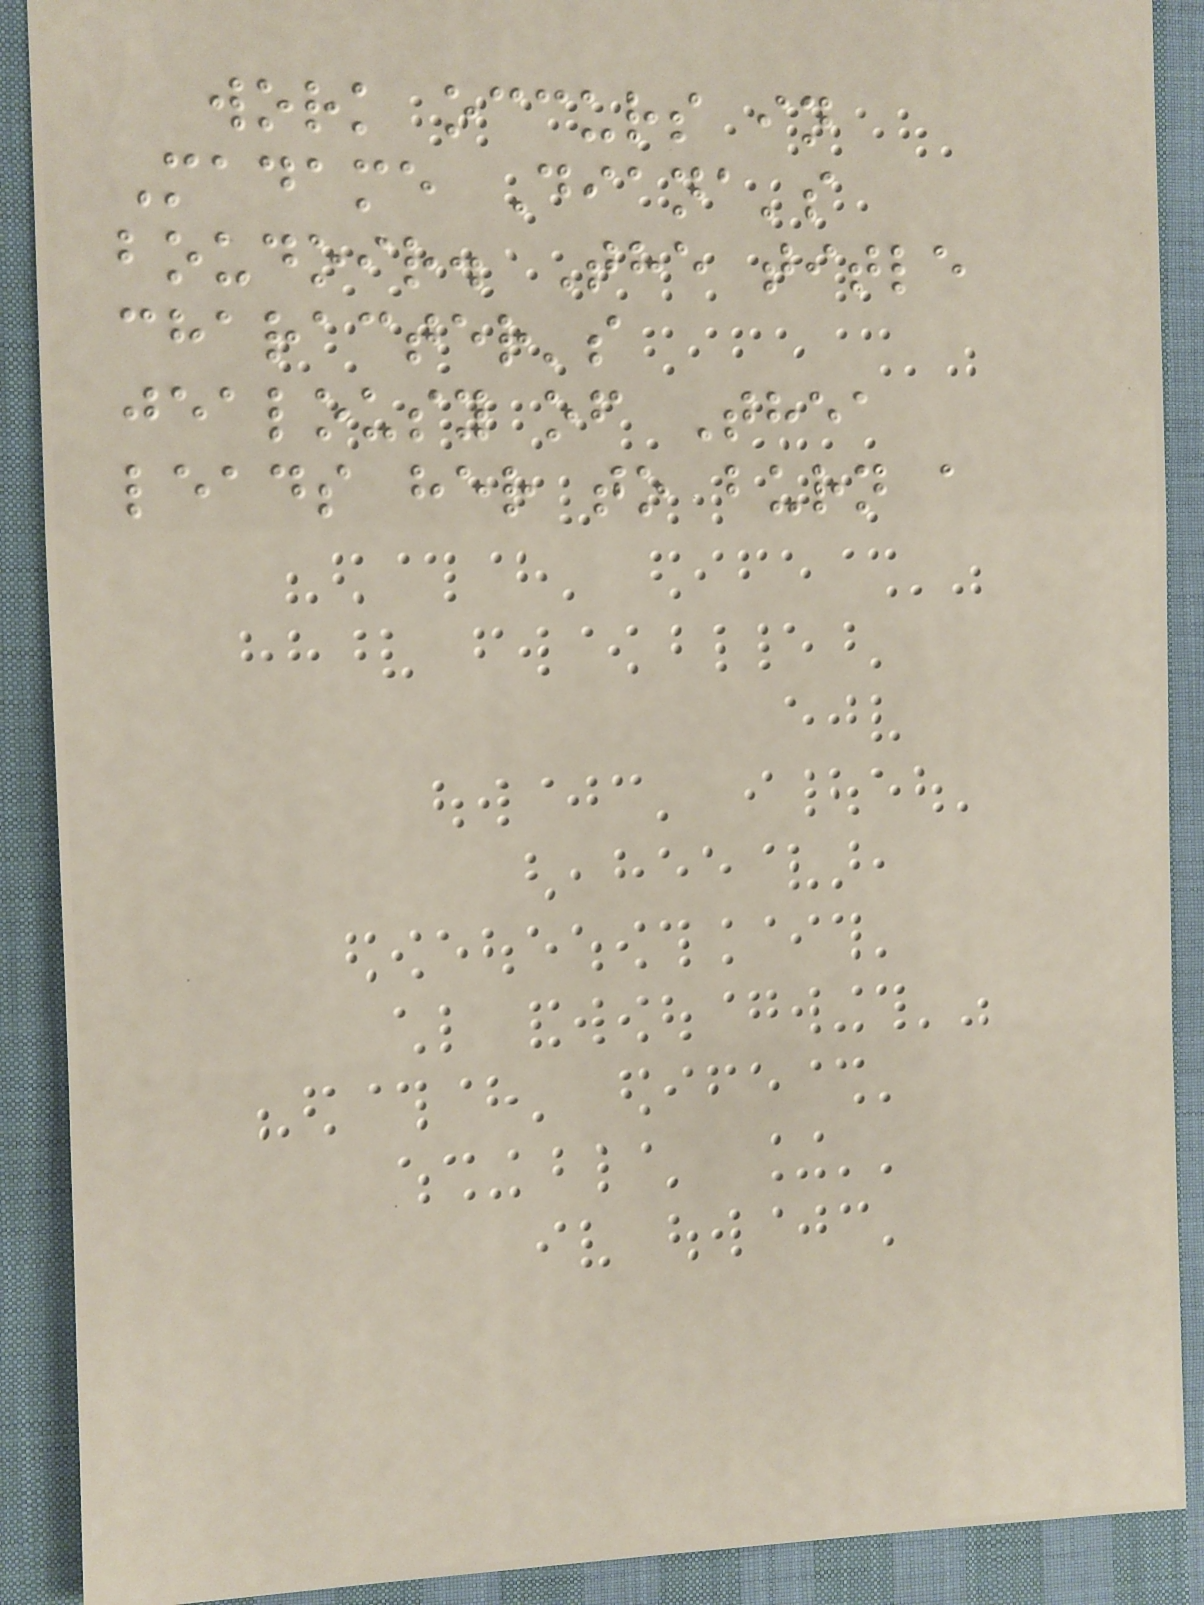work occurs in
Madame Diana's
boudoir. The title
character's
jealousy of Thea
leads her to burn a
